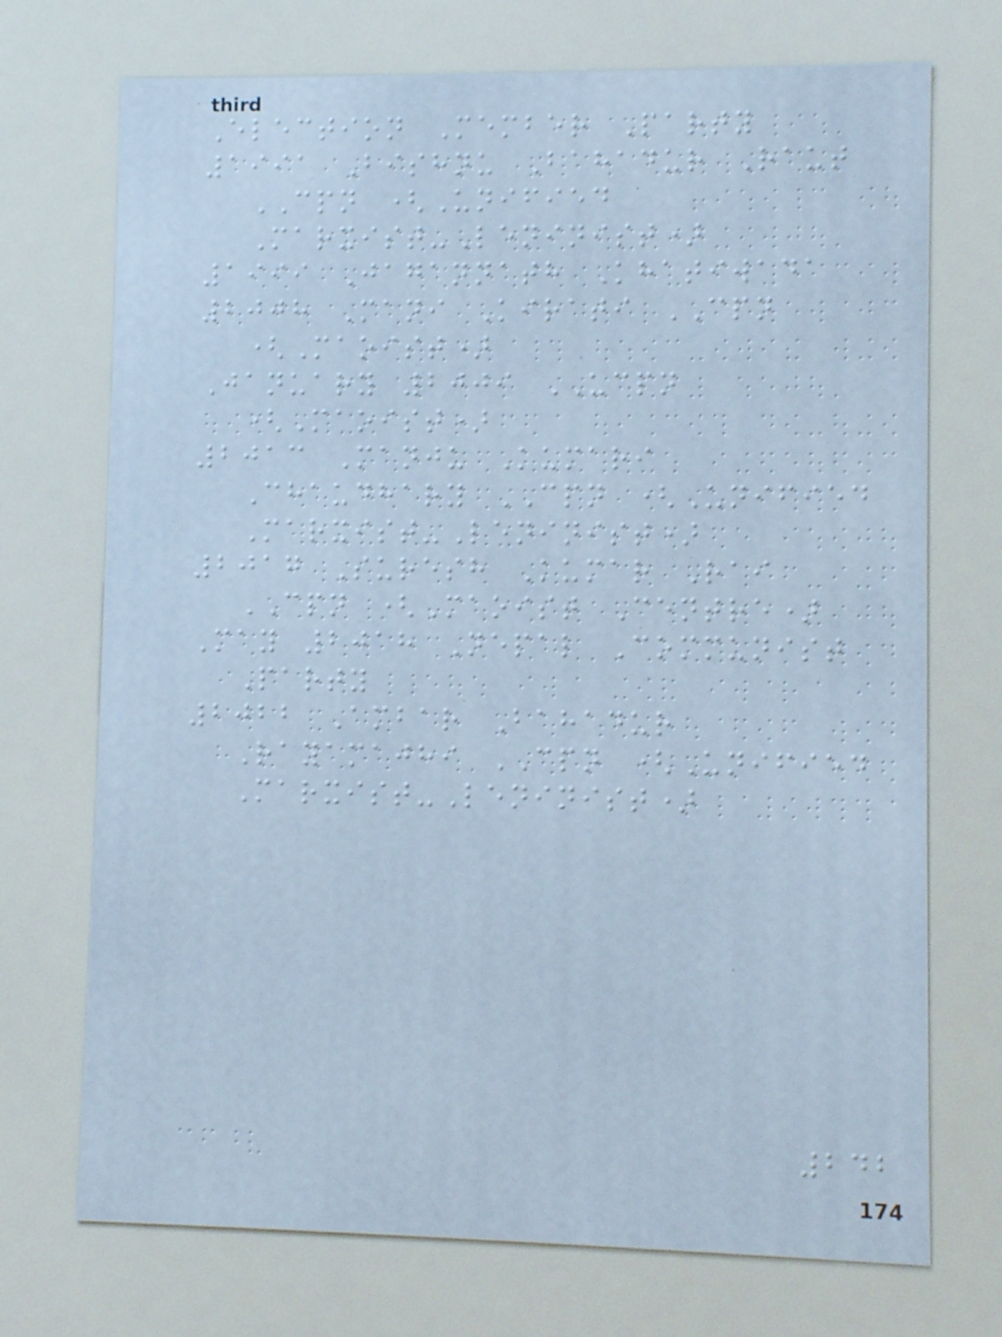Election Member Party
1991 Bishnu Bahadur Raut
CPN (Unified
Marxist-Leninist)
1999 Jagannath Khatiwada
2008 Mani Kirati CPN
(Maoist)
January 2009 UCPN
(Maoist)
2013 Manju Kumari
Chaudhary CPN (Unified
Marxist-Leninist)
2017 Suresh Kumar Rai
CPN (Maoist Centre)
May 2018 Nepal Communist
Party
2022 Ambar Bahadur
Rayamajhi CPN (Unified
Marxist-Leninist)
242
